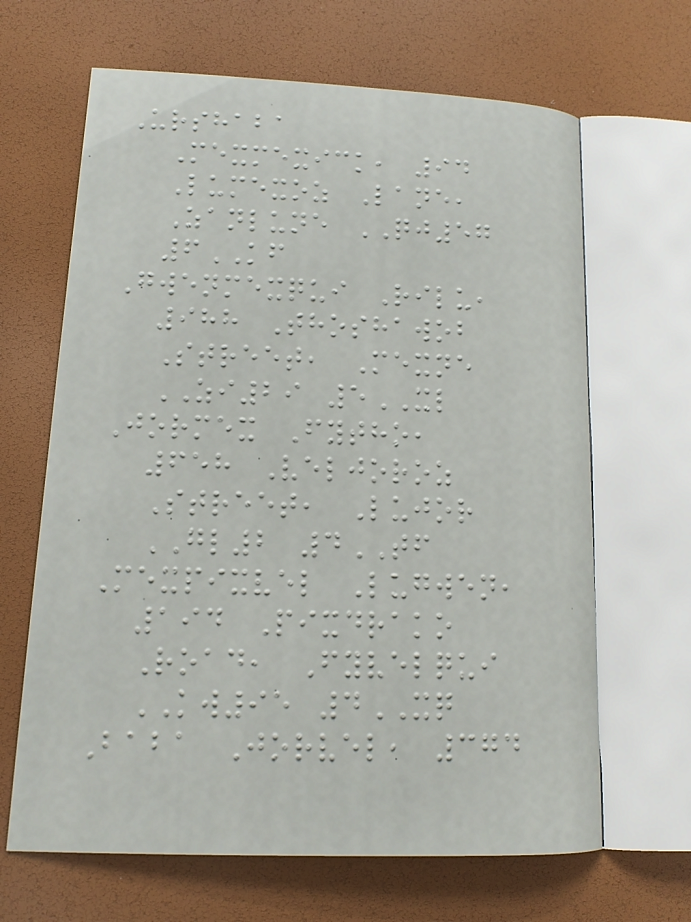Urshaba
Mexmexick, 94
Lumexoz Lane,
Zanlune QJ57
6KF
Gwenmexqui Rilu,
988 Thoshawob
Street, Mexne
ZI29 5XL
Jormex Fytho,
658 Veljoroz
Street, Lujor
GL2 4TF
Mexpixvel Lugwen,
194 Pixdrako
Road, Fyvelqui
KW95 4XQ
Baba Jorvel, 374
